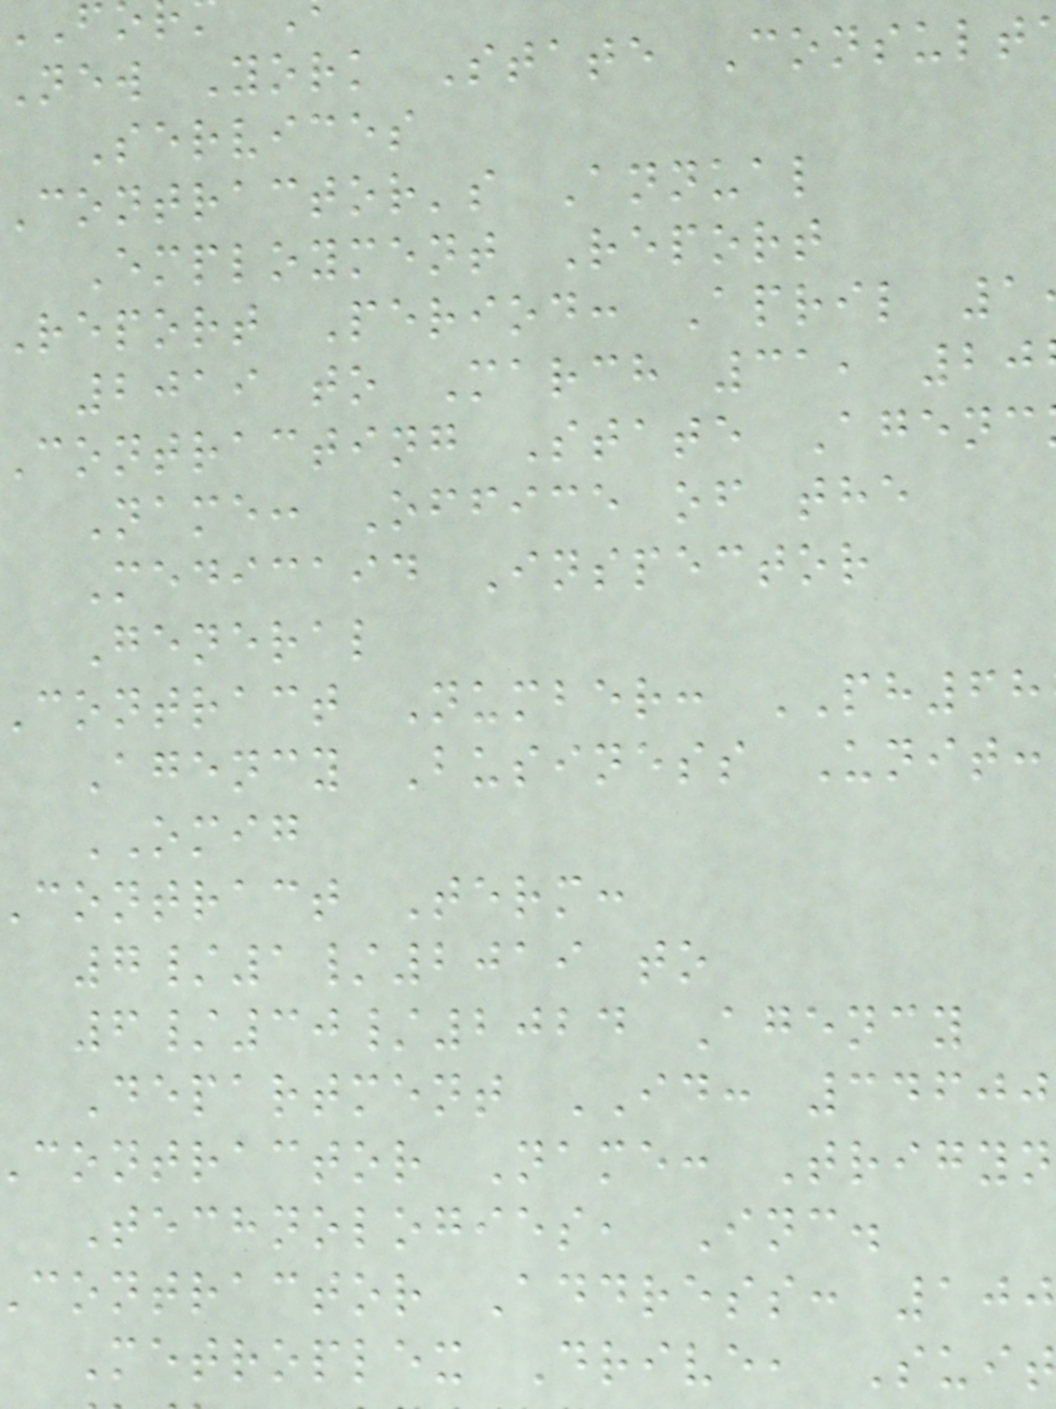new York State Consult
Services
contractor's Annual
Employment Report
report Period: April 1
2019 to March 31, 20
contracting State Agenc
Name: Office of the
Medicaid Inspector
General
contract Number: PH68
Agency Business Unit:
OMIG
contract Term:
7/1/2019 to
6/30/2024 Agency
Department ID: 34600
contractor Name: Trigyn
Technologies, Inc.
contractor Address: 100
Metroplex Drive, Suit
